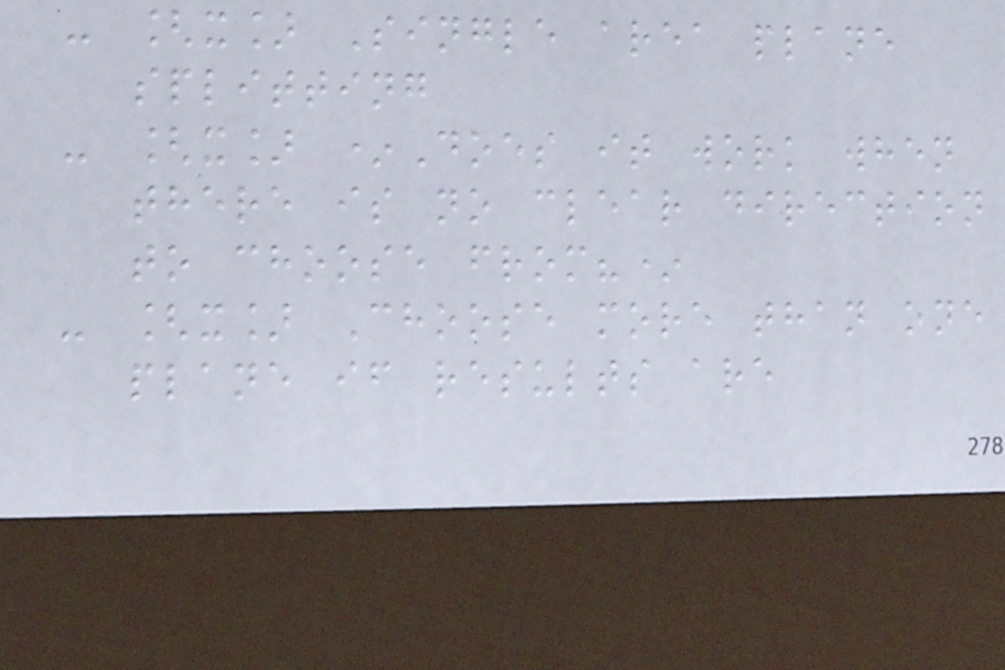- [x] Single area plane
splitting
- [x] *Does it work when
there is no clear direction
to choose from?*
- [x] Choose more than one
plane if results are
